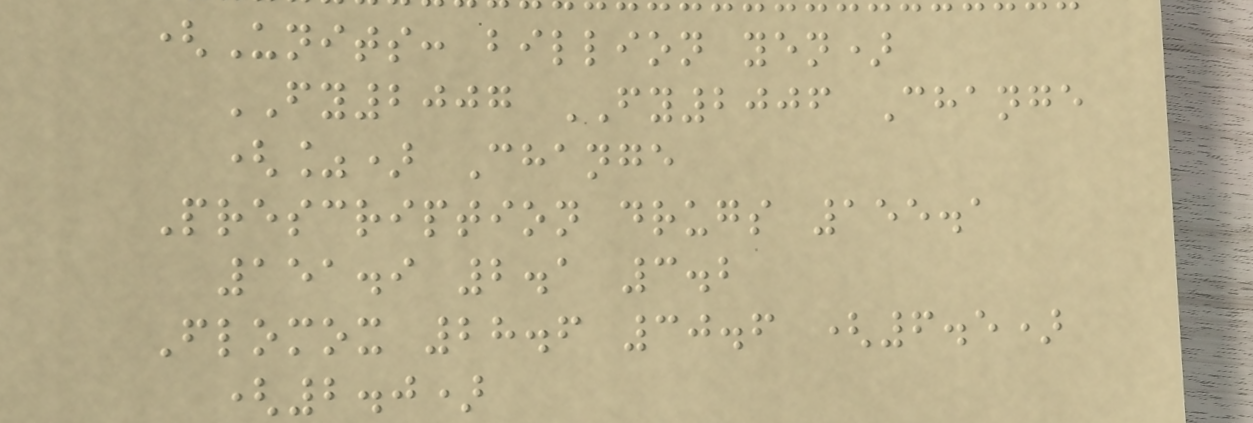(Units: billion yen)
FY2007 FY2006 Change
(%) Change
Prescription drugs 155.1
151.9 2.1 3.2
Flomox 28.6 30.6 (6.5)
(2.0)
